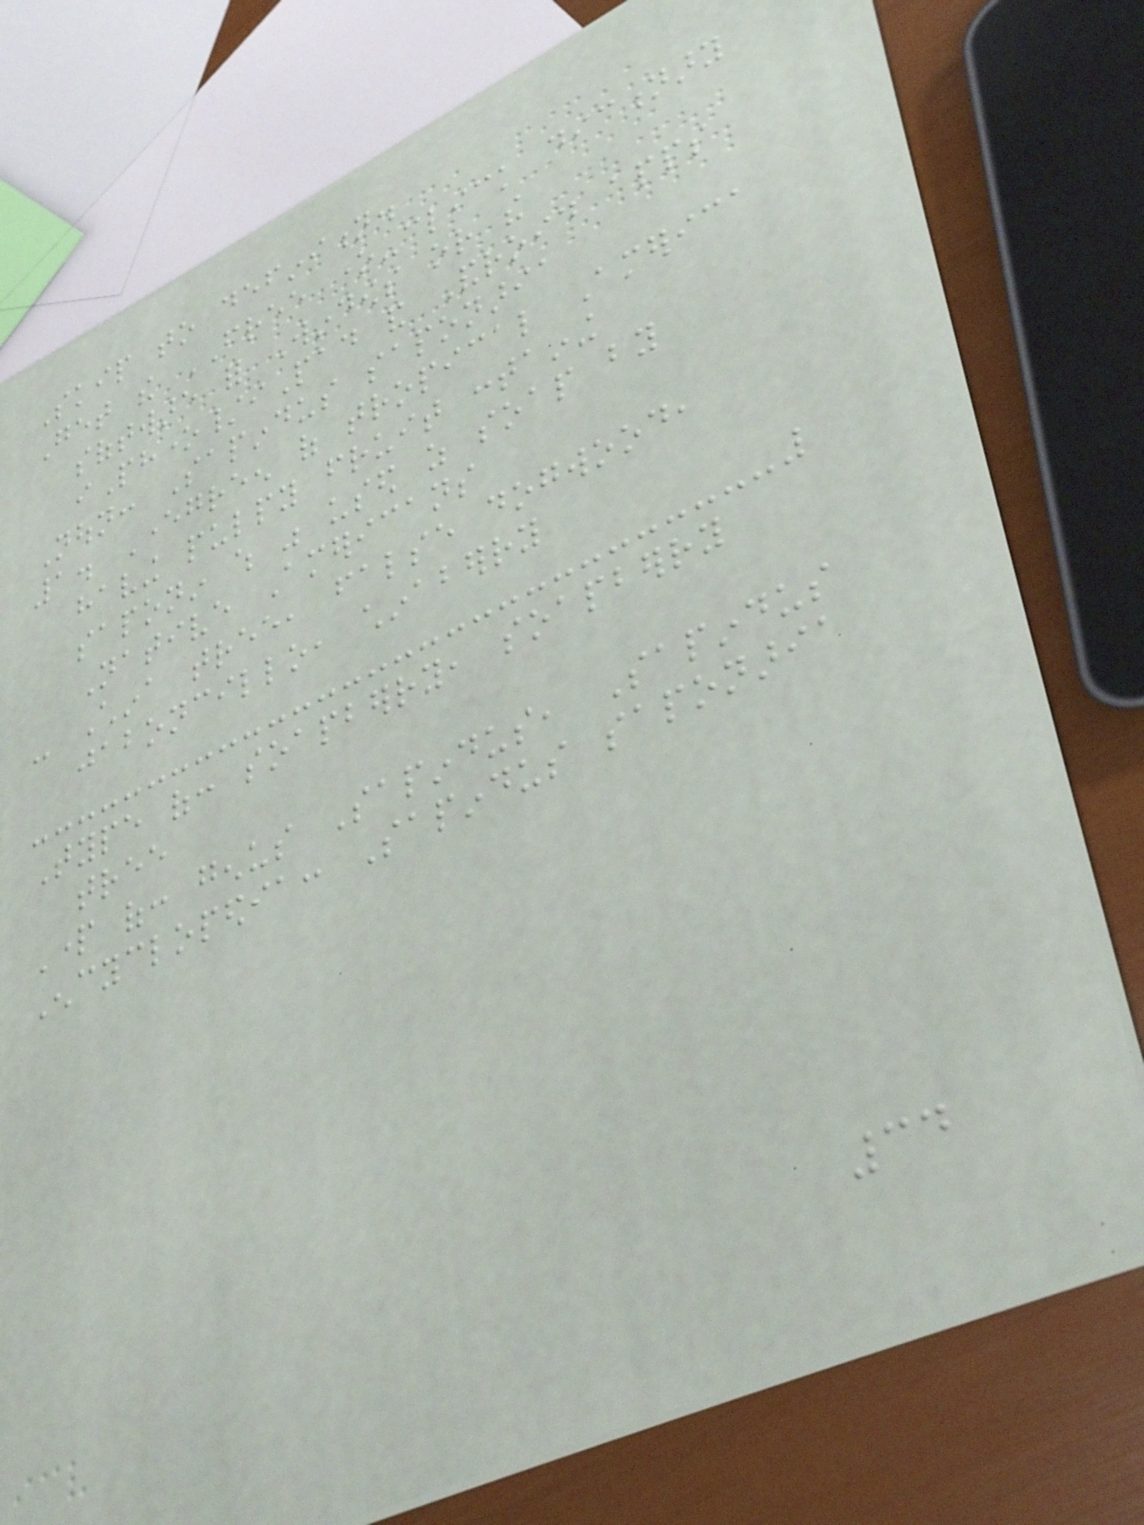Skip to definition.
Get the FREE one-click dictionary
software for Windows or the
iPhone/iPad and Android apps
Noun: Sapindus saponaria
1. Evergreen of tropical America
having pulpy fruit containing
saponin which was used as soap by
Native Americans
- China tree, false dogwood,
jaboncillo, chinaberry
Type of: soapberry, soapberry
tree
Part of: genus Sapindus, Sapindus
Encyclopedia: Sapindus saponaria
34
